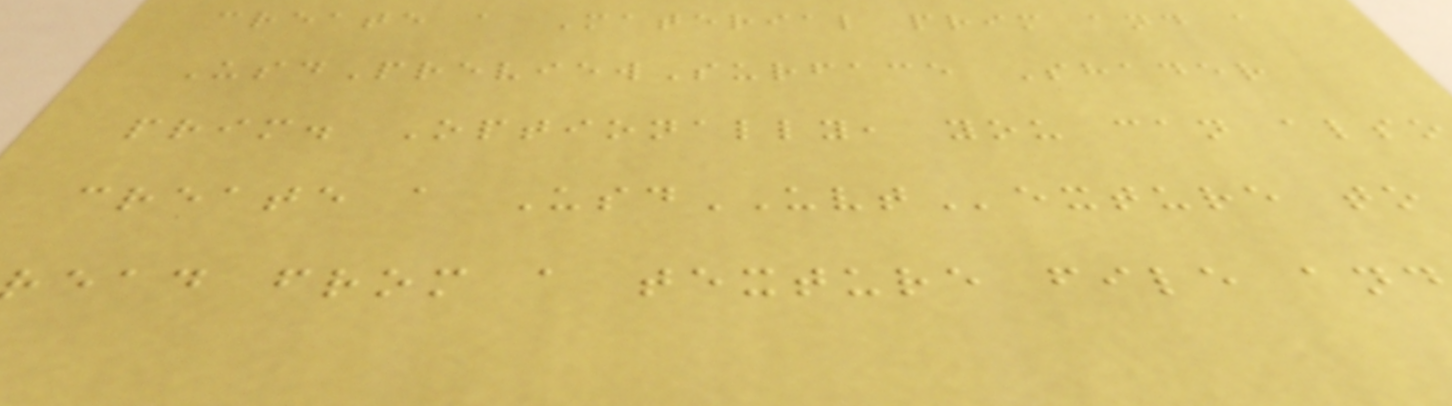create a Material prim and a
UsdPreviewSurface Shader
prim. Optionally, you can also
create a UsdUVTexture to
read from a texture file and
